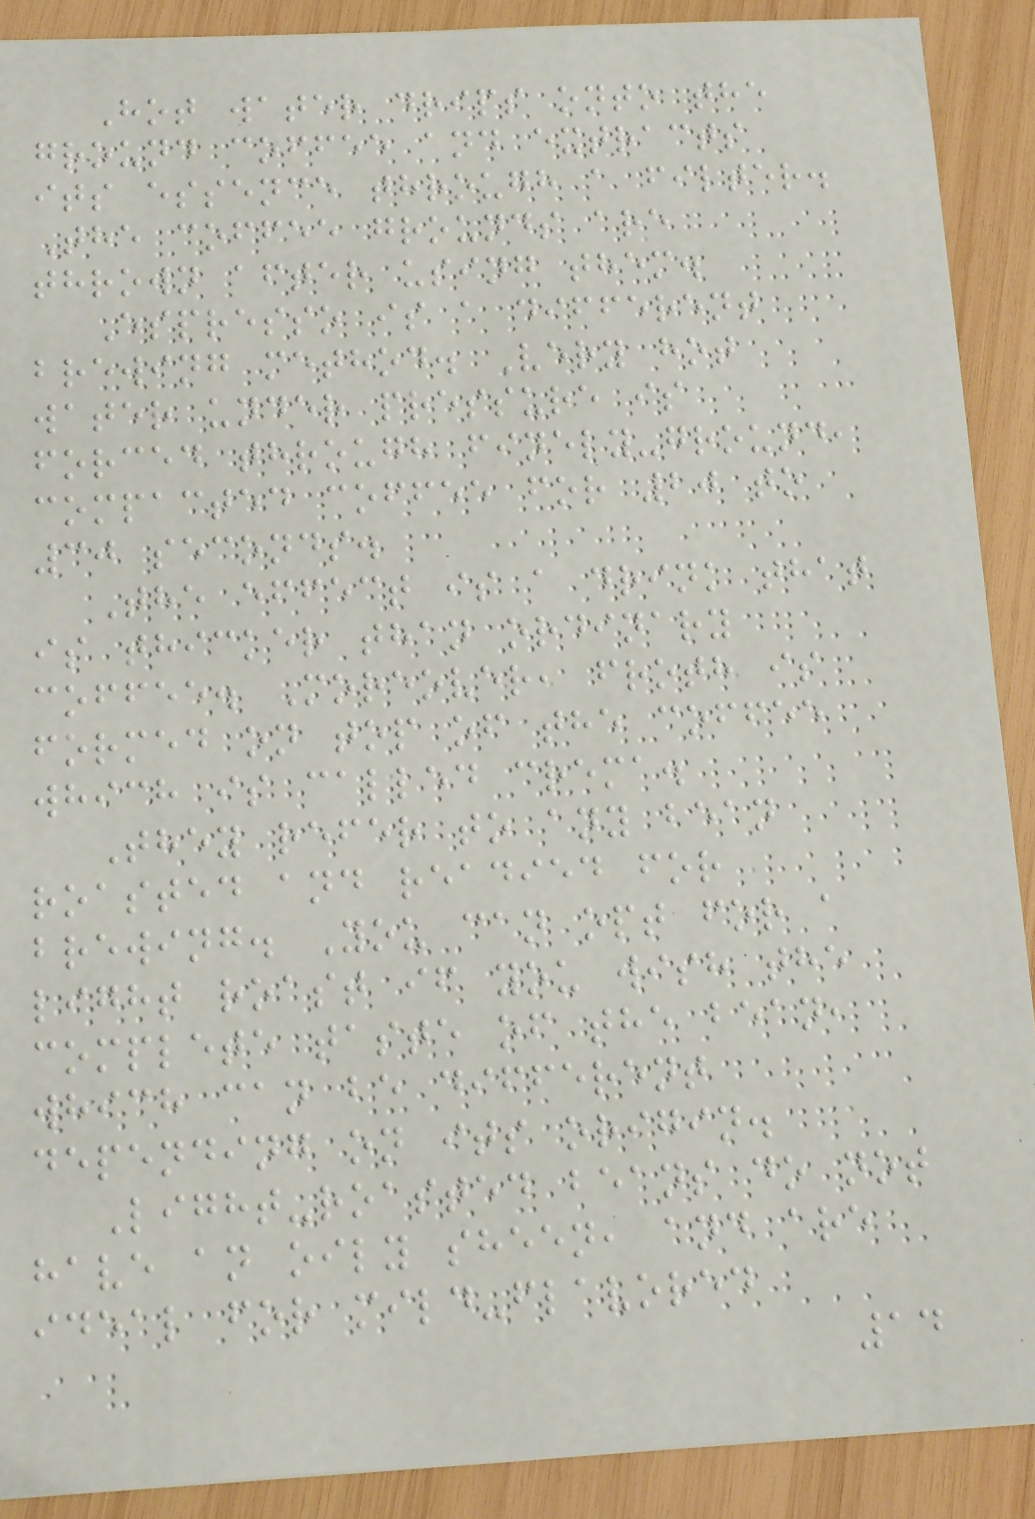Hot water drips onto the
ground coffee and extracts
its essence through a filter.
The coffee grounds are
thrown after using them.
Espresso is a different
brewing method. Very hot
water under pressure is
forced through finely-ground,
compacted coffee for 20 to
30 seconds.
The effect is a drink that
is thicker than ordinary
coffee. Moreover, froth is
formed on top of the coffee
which is called crema.
They refer to any bean
roasted and readied for
brewing. You can opt for a
light roast if you wish the
complete taste of the bean,
which can be different
depending on its origin.
Light-roasted beans do not
have an oily sheen, and are
ideal for mild-flavored
14
